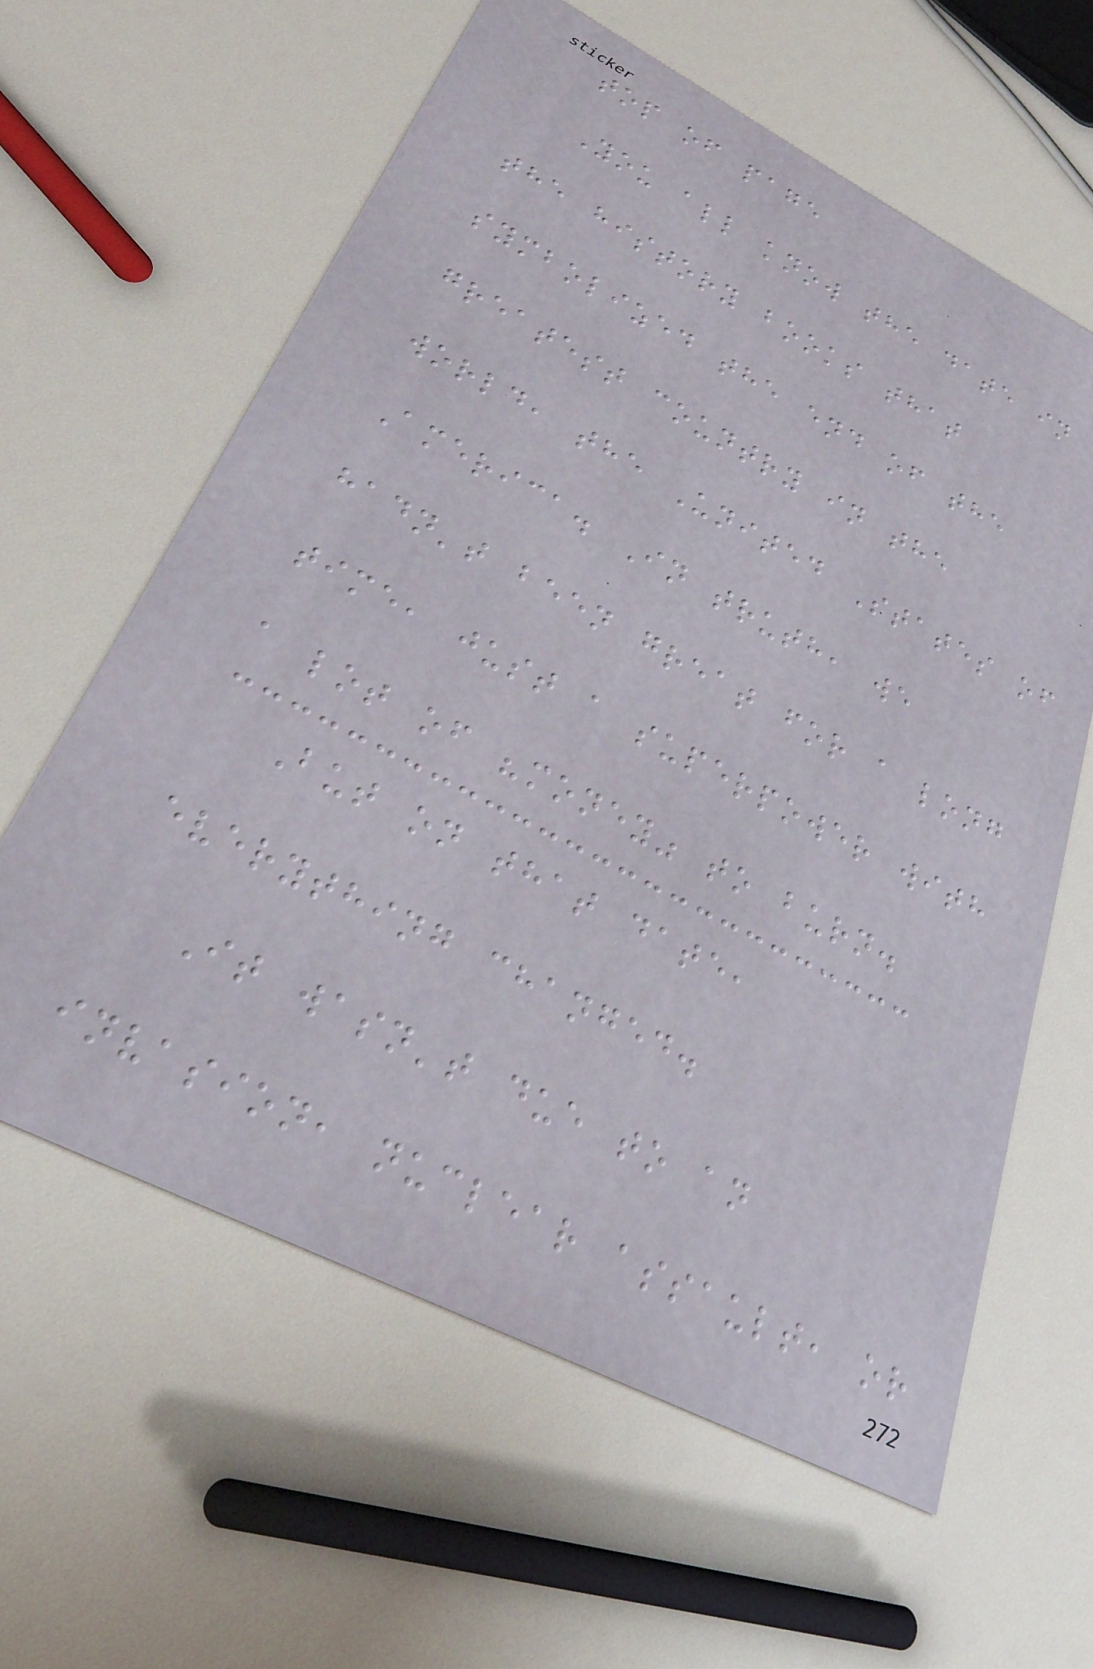top of page
You all know the date in
the history books that
symbolized the end of the
greatest country in the
world, the United States of
America. In truth, we
hadn't been great for a long
time, just a superpower with
a lot of "money" to burn.
But on that date,
everything changed.
It wasn't due to an
invasion, nuclear assault, or
